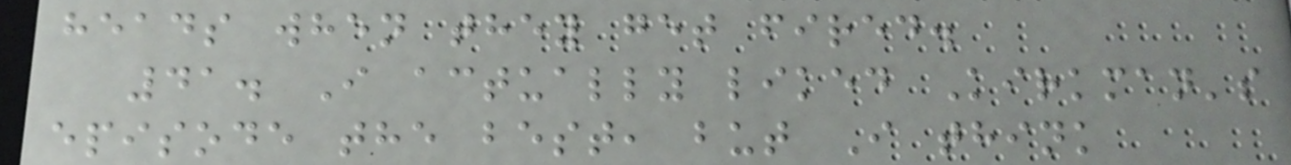heads when they get fired.
41. I actually liked Kirkman's
episode the best, but I think
